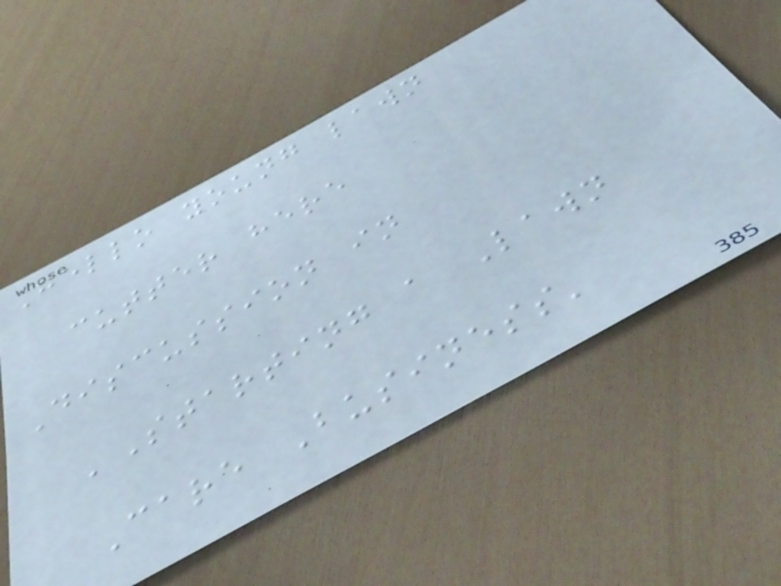Hello young lawn
cutter here
Discussion in
'Starting a Lawn
Care Business'
